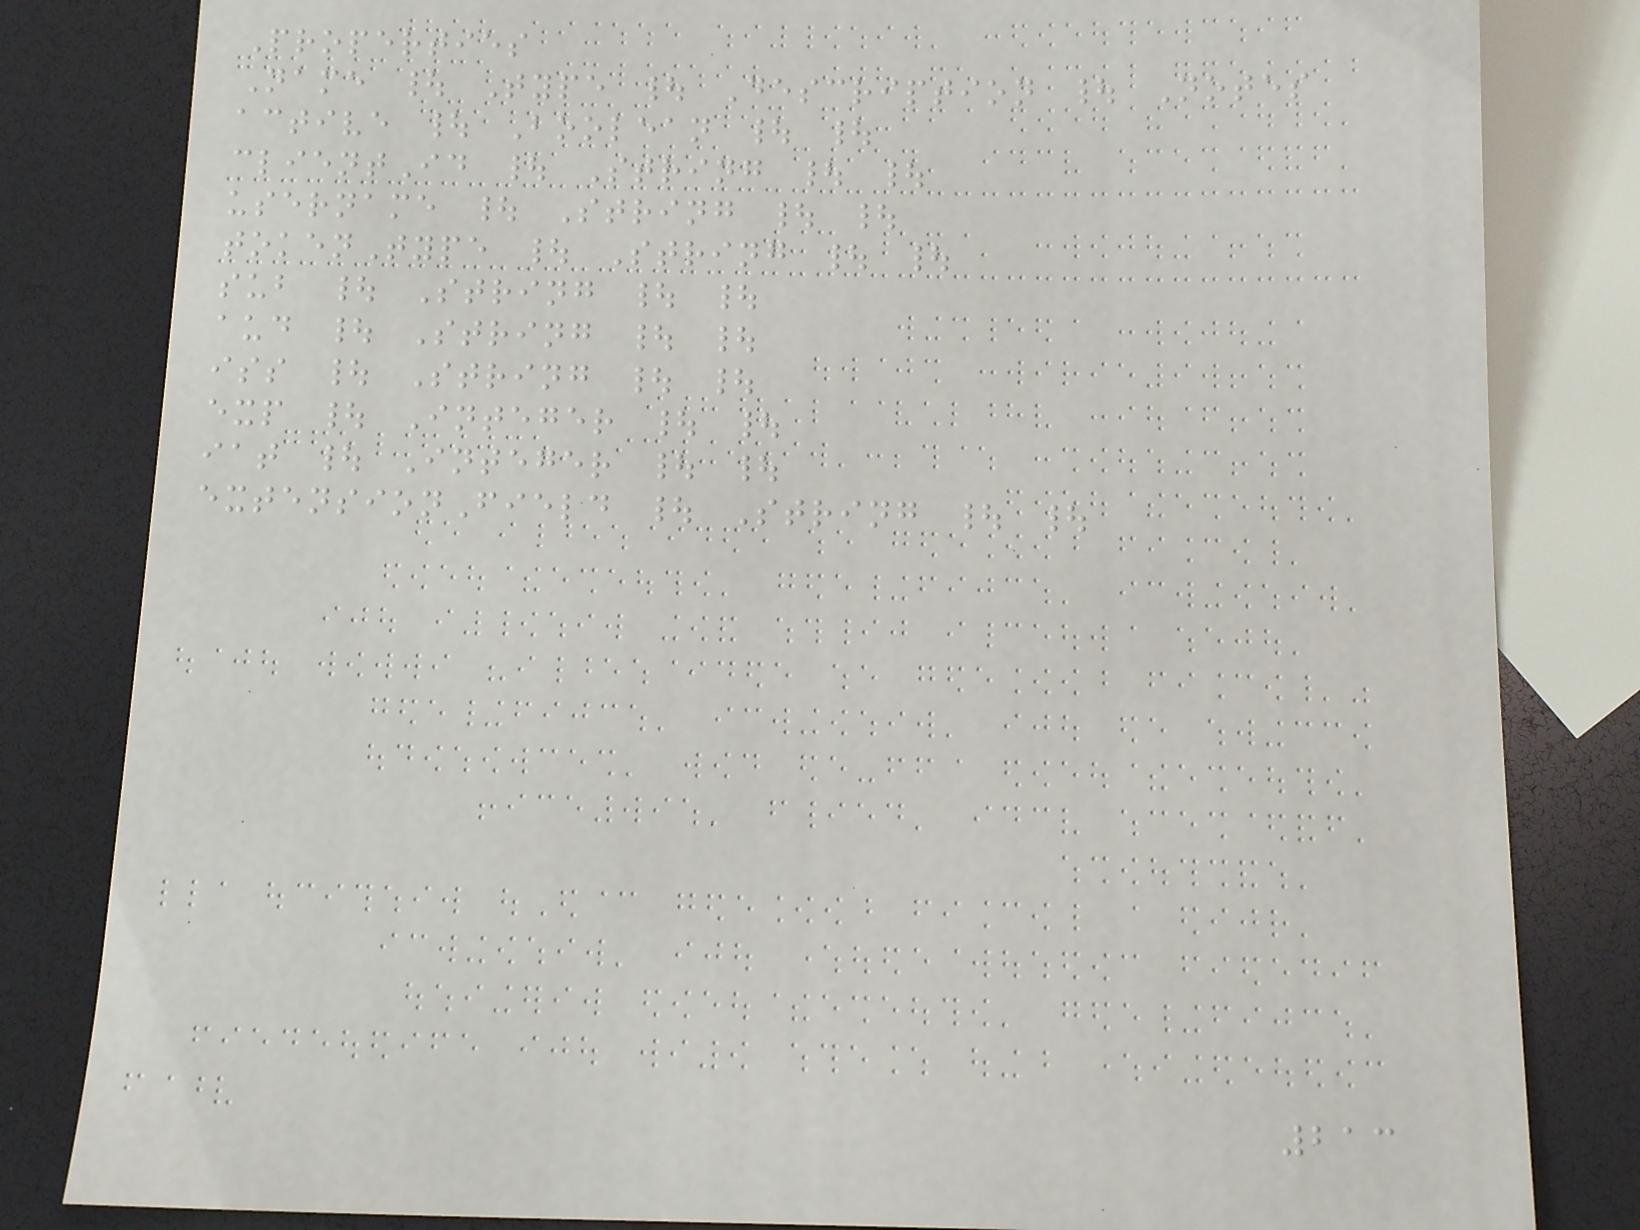Properties
Name | Type | Description | Notes
active | Boolean | |
clientId | String | |
username | String | |
tokenType | String | |
sub | String | |
aud | String | |
iss | String | |
exp | Integer | |
iat | Integer | |
extensionField | String | |
213
